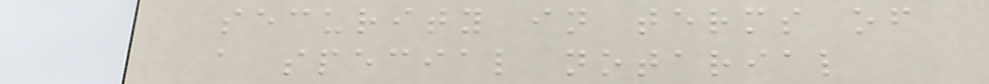security in terms of
a special notarial
